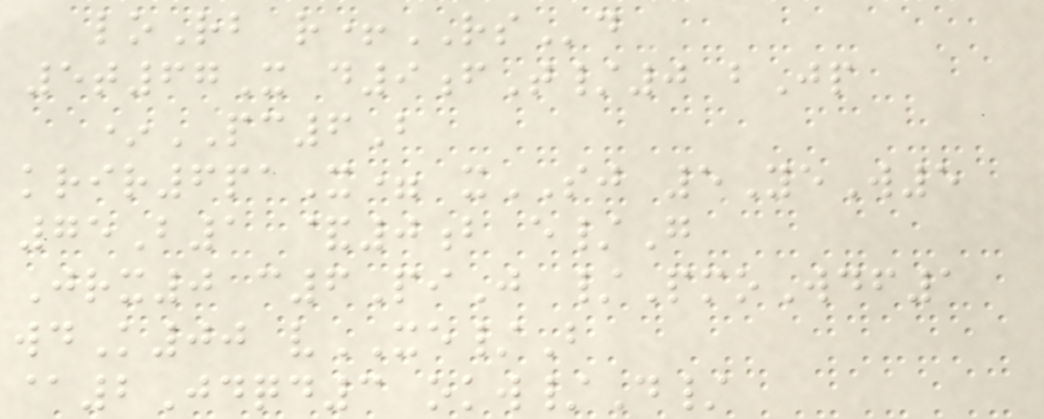loRb r+RSd
5t67X d9fT/0 bJp
*PC6B
krir6paX= xSJ 5YeW5
75B1 &0b e/G
Jrx0 c6PiJ /PmoWdf1
wdK00 vXE/B
@2Jdqd3 okw/D/
